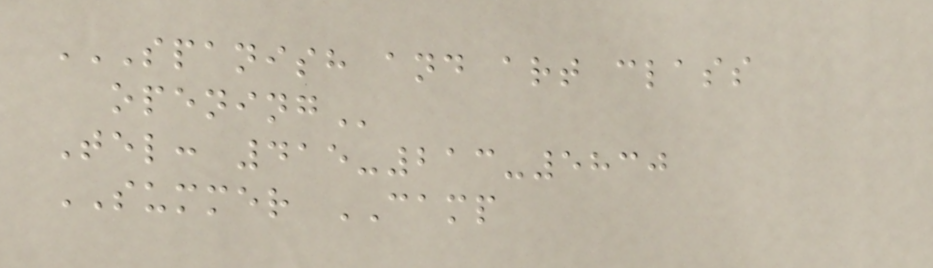SPANISH AND ART CLASS
OPENING
Tel: 415-213-5830
SUMMER CAMP
